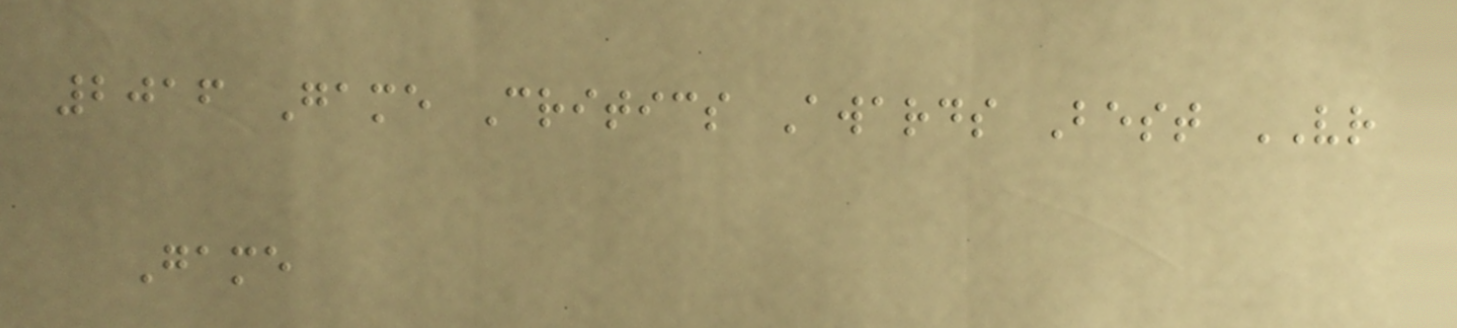2016 Game Critics Awards Best VR
Game
